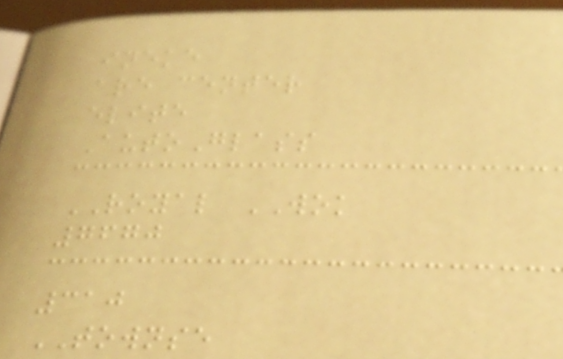ineke
are center
elite
AutoGlass
ROYAL WOK
7670
310
TOWNSE
